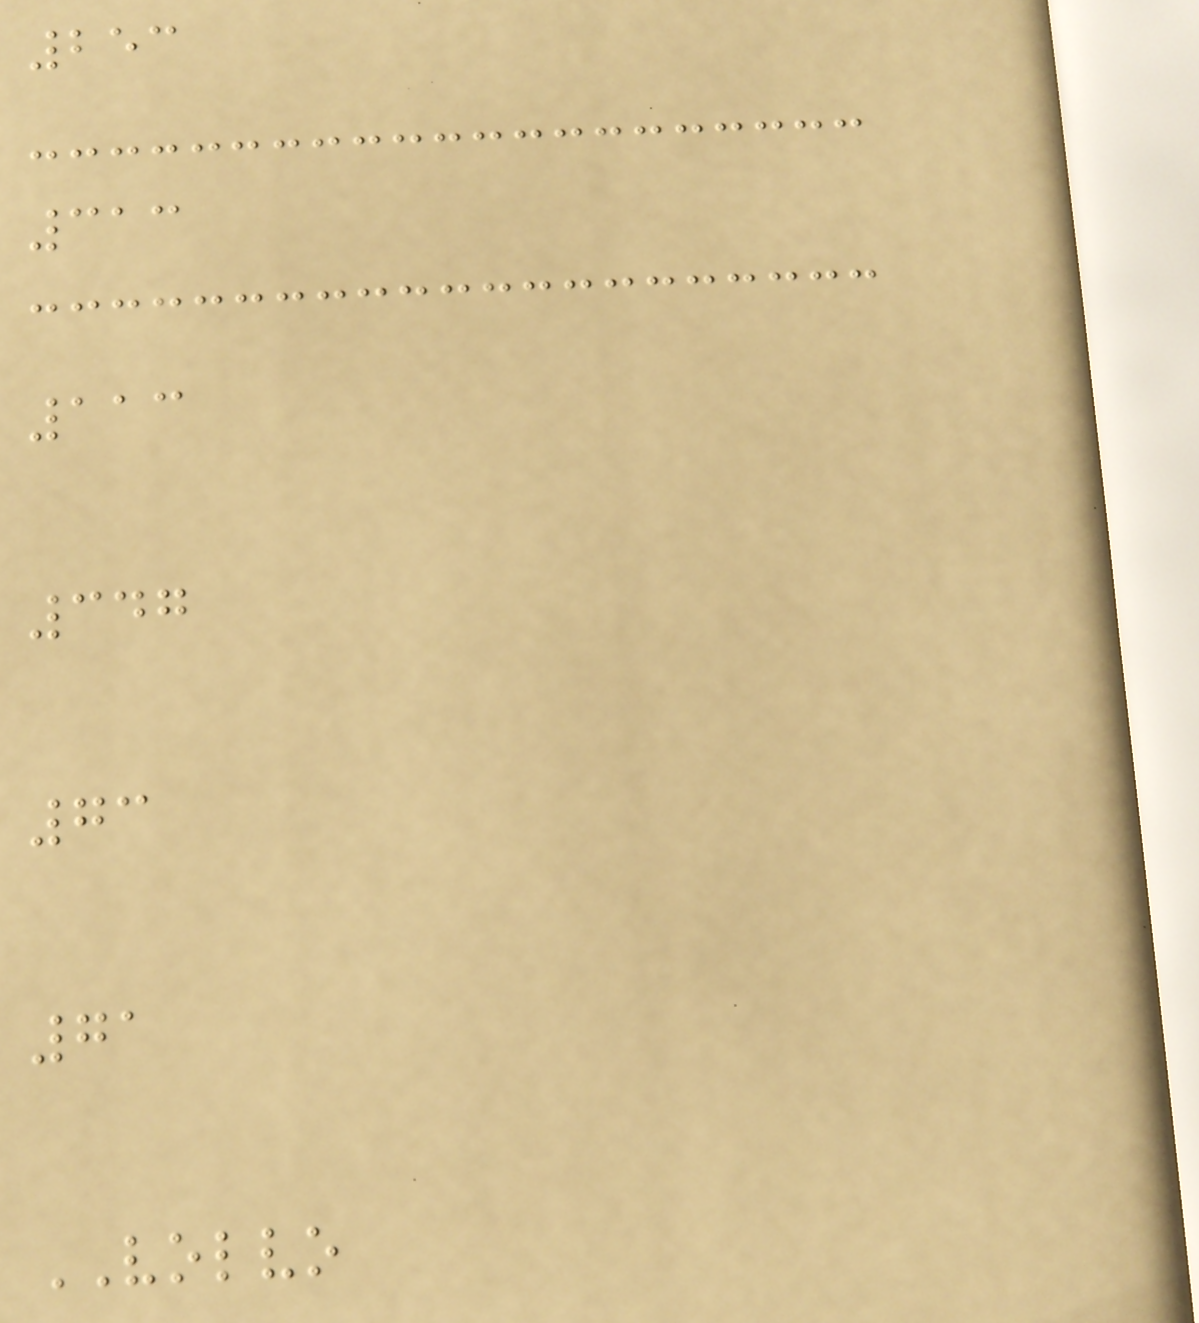253
313
113
347
73
71
VOLVO
